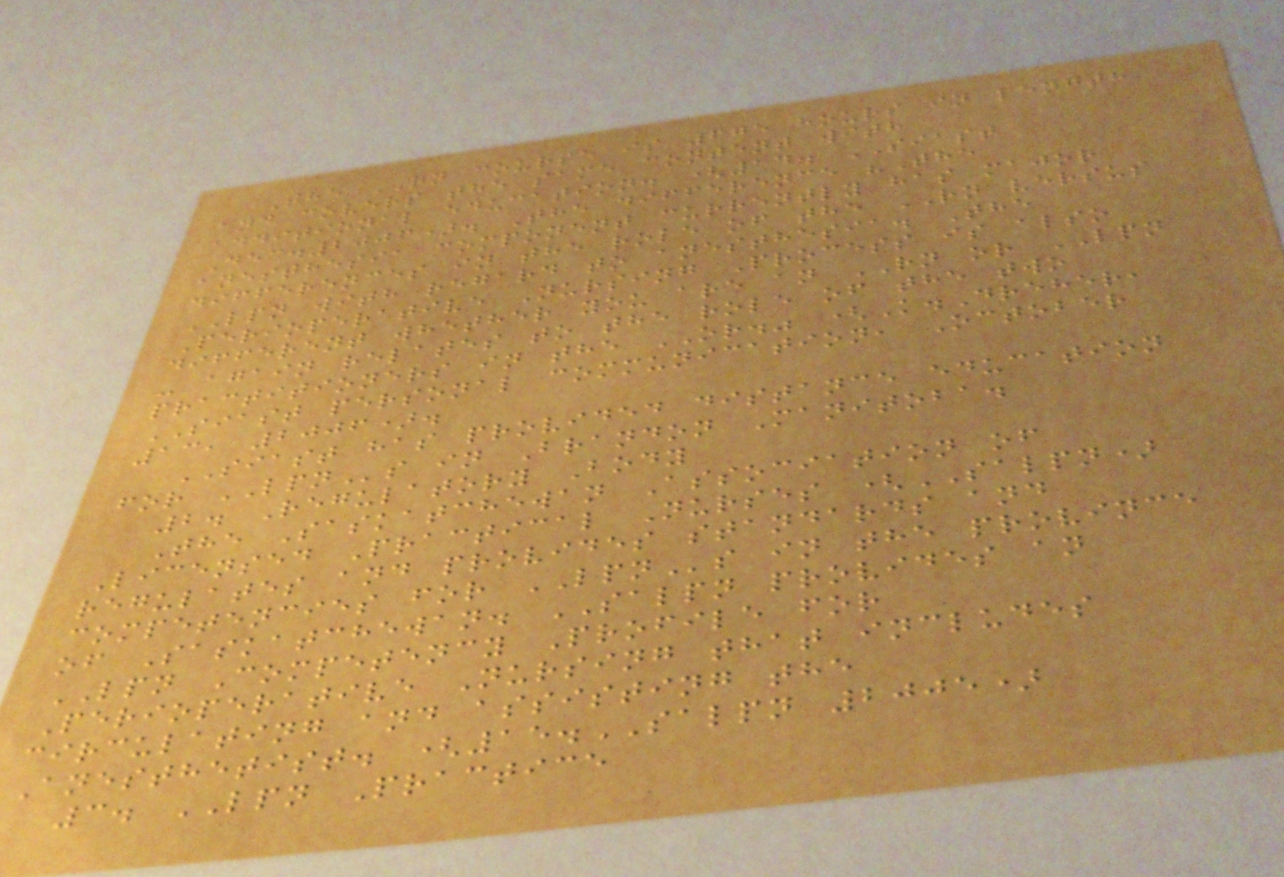The RN course is 675 hours in length
and covers the same content with
additional education. (14. SIAST
Dec.2006). The difference "The
anesthesia component currently has major
differences in the role of the RN versus
LPN with regard to anesthesia. The
Perioperative Nursing Process is also
different whether you are an RN or LPN
- again relates to the role of the two
practitioners in the OR." (K.Dreher,
SIAST personal communication, October
13, 2006).
SIAST has provided distance education
for LPNs in Brandon Manitoba.
2. Regulatory Body
The Saskatchewan Association of
Licensed Practical Nurses (SALPN)
regulates and provides standards and
competencies for LPNs in the province
of Saskatchewan. SALPN provides an
LPN Competency Profile for
Perioperative Nursing that includes
circulating and assisting the
Anesthetist. (15.SALPN 2005)
3. LPN Practice
